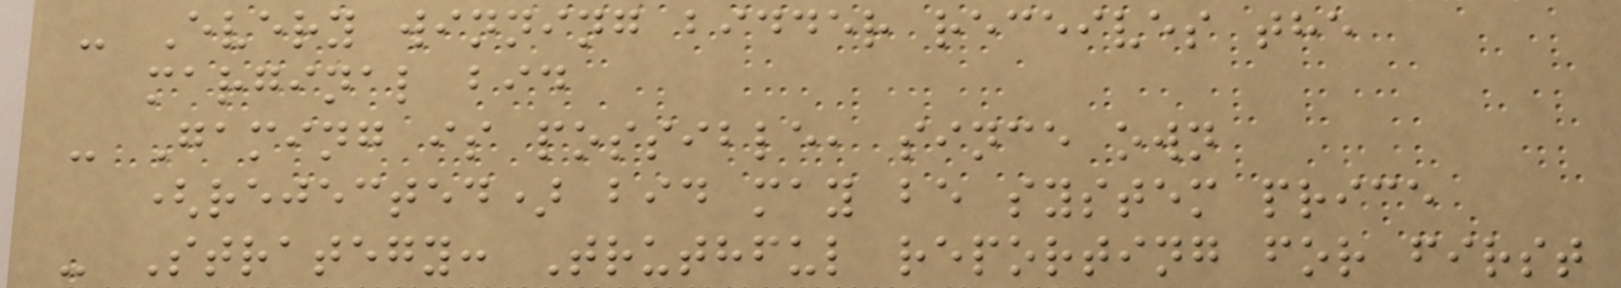- Every winning bidder receives the
marginal bid
- Gaming is possible, since own
(rejected) bid may be system price
- Strategy: Truthful reporting for first
